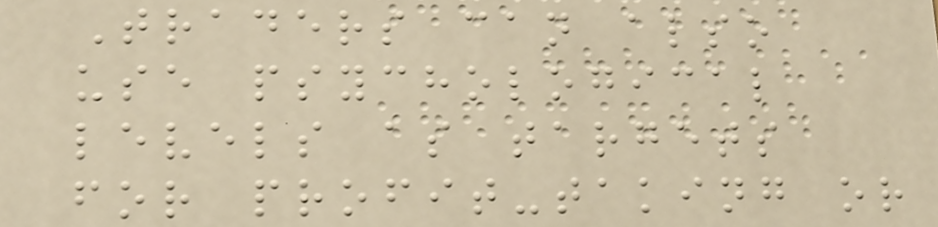Traders can also
use psychological
levels as targets
for profit-taking or
